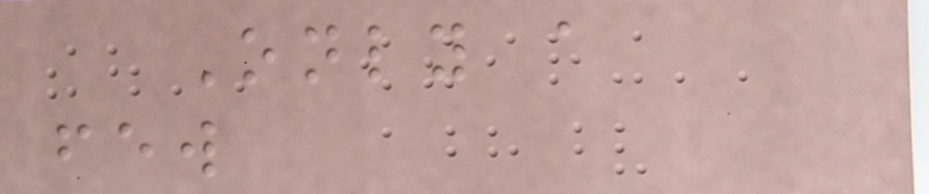Only a
few
